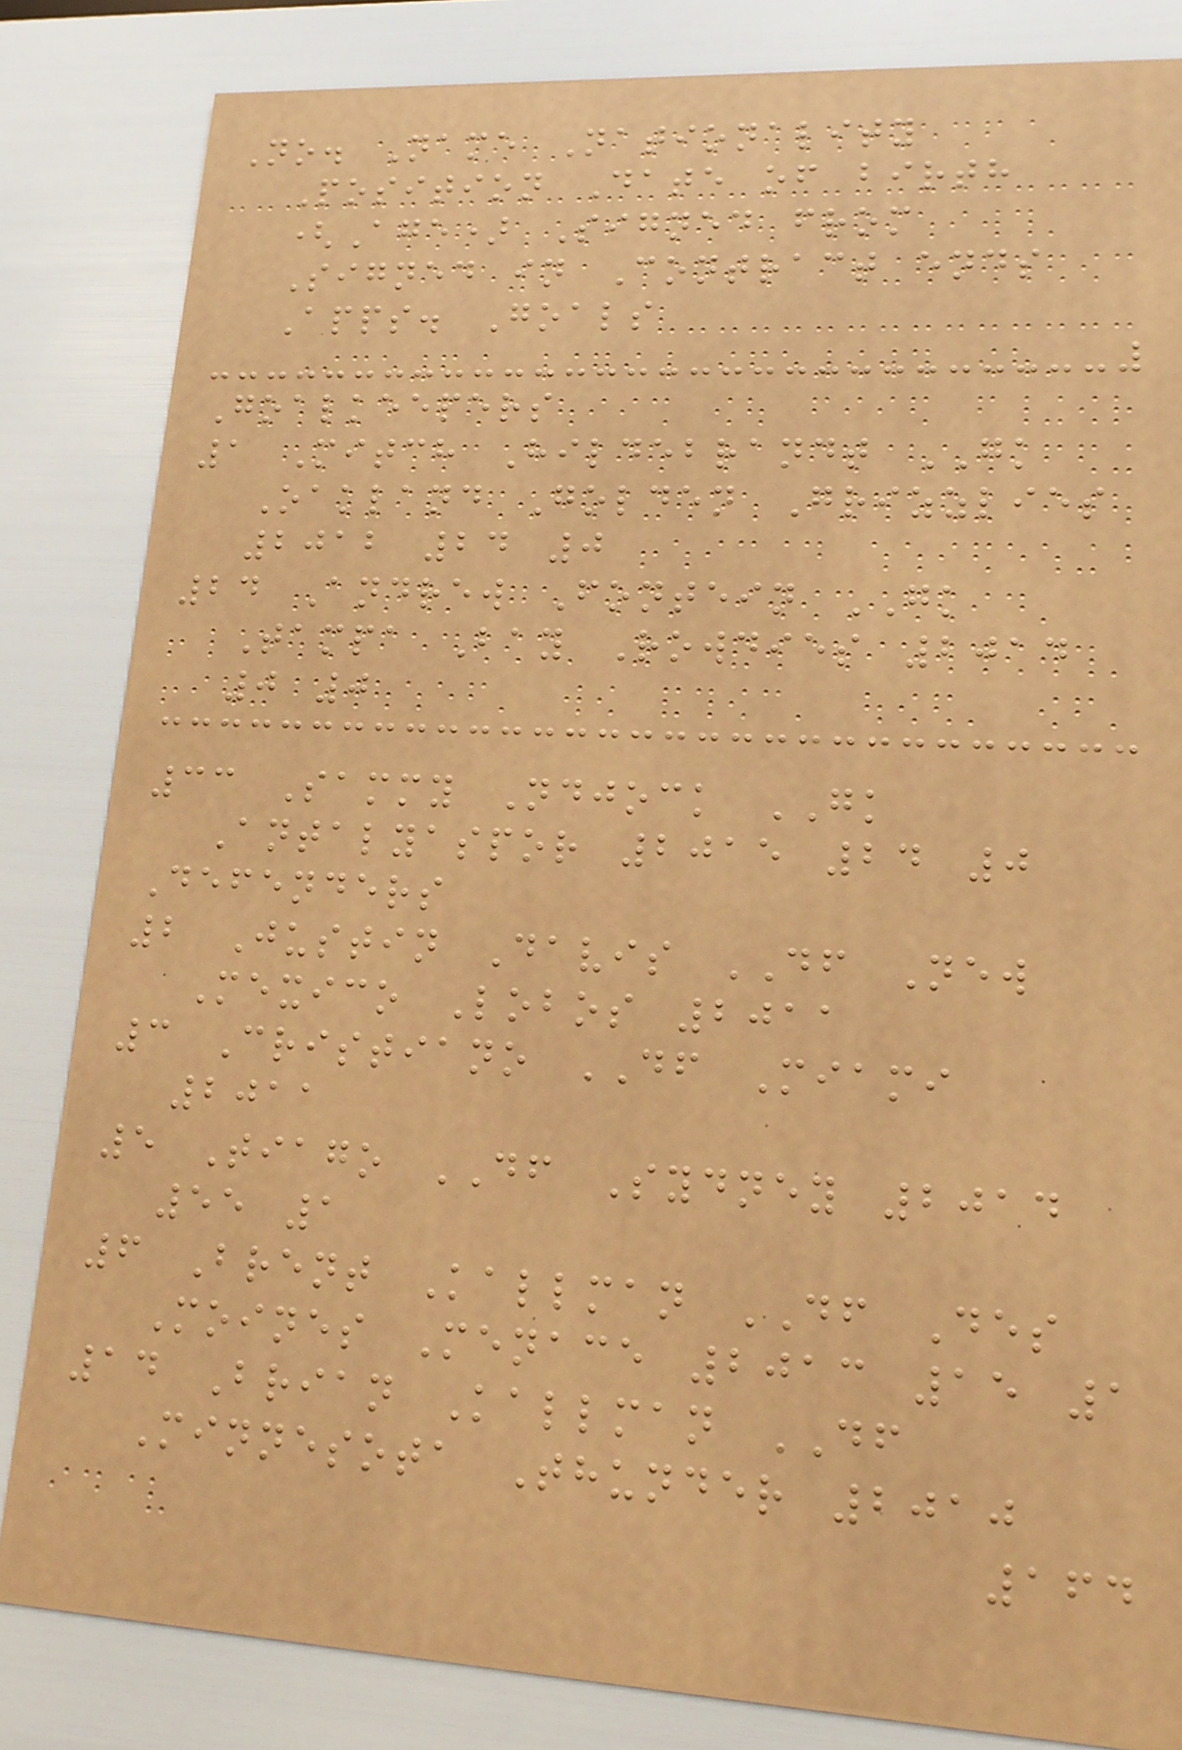No. Name Nationality
Position Date of birth
(Age) Signed from
Signed in Contract ends
Apps. Goals
Goalkeepers
1 Mitch Hildebrandt GK
Oakland Golden Grizzlies
2012 24 0
24 Andrew Fontein GK
Tampa Bay Rowdies 2014
0 0
33 Sammy Ndjock GK
Antalyaspor 2015 24 0
Defenders
2 Justin Davis DF New
Mexico Lobos 2011
3 Cristiano DF Miami
2011
5 Tiago DF Sydney 2014
55 1
6 Brent Kallman DF Des
Moines Menace 2013 15 1
14 Brian Kallman DF
Minnesota Thunder 2010
164
